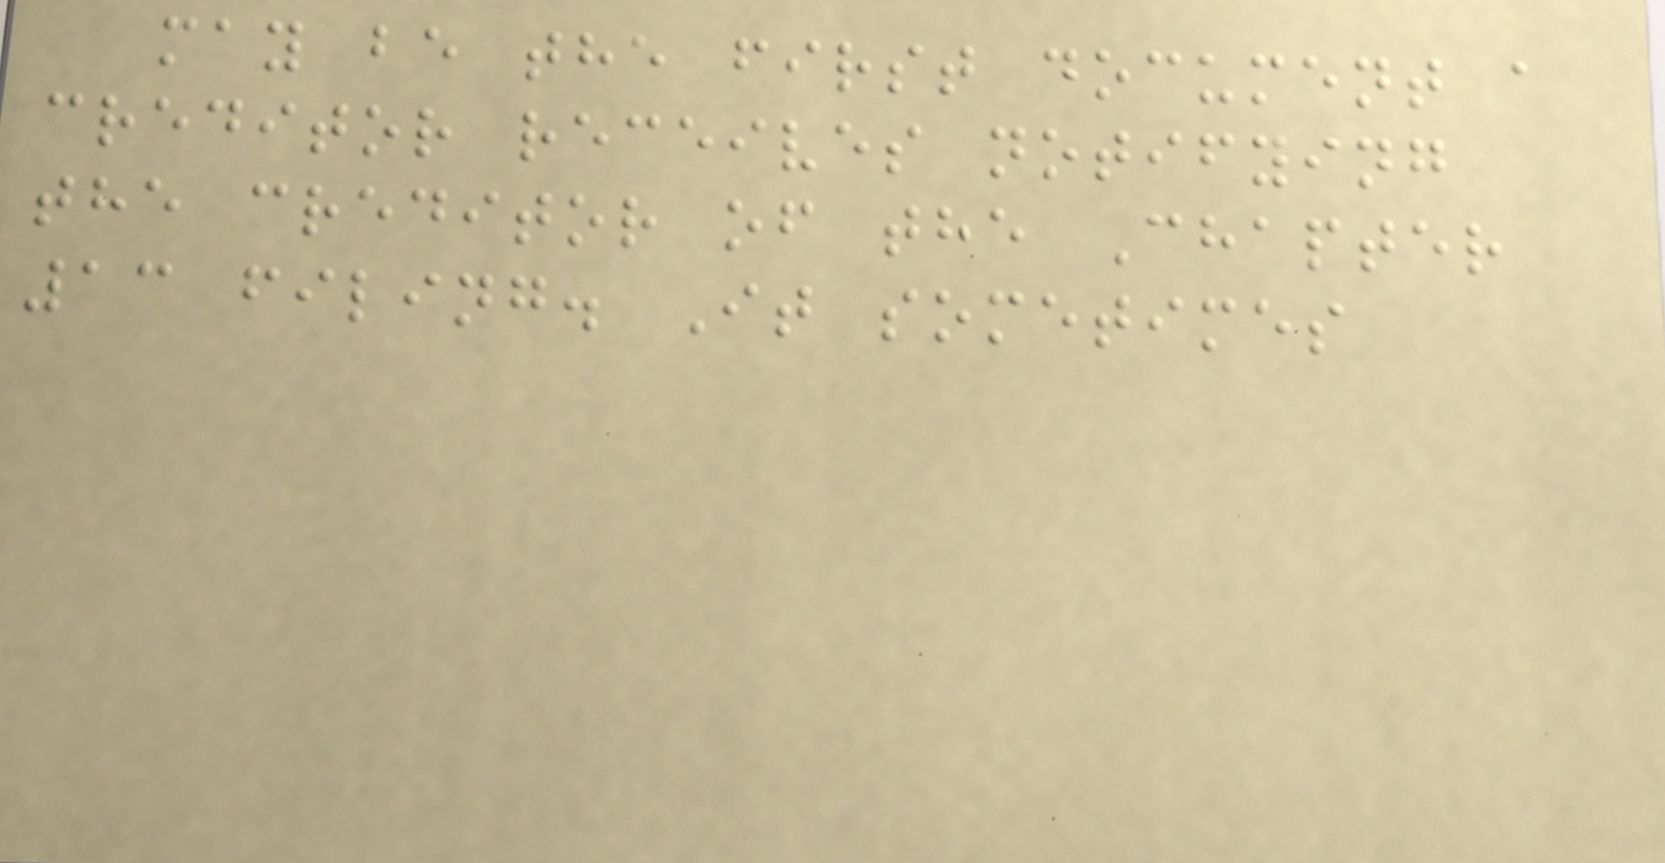may be the first document a
creditor receives notifying
the creditor of the Chapter
13 filing. It sometimes
